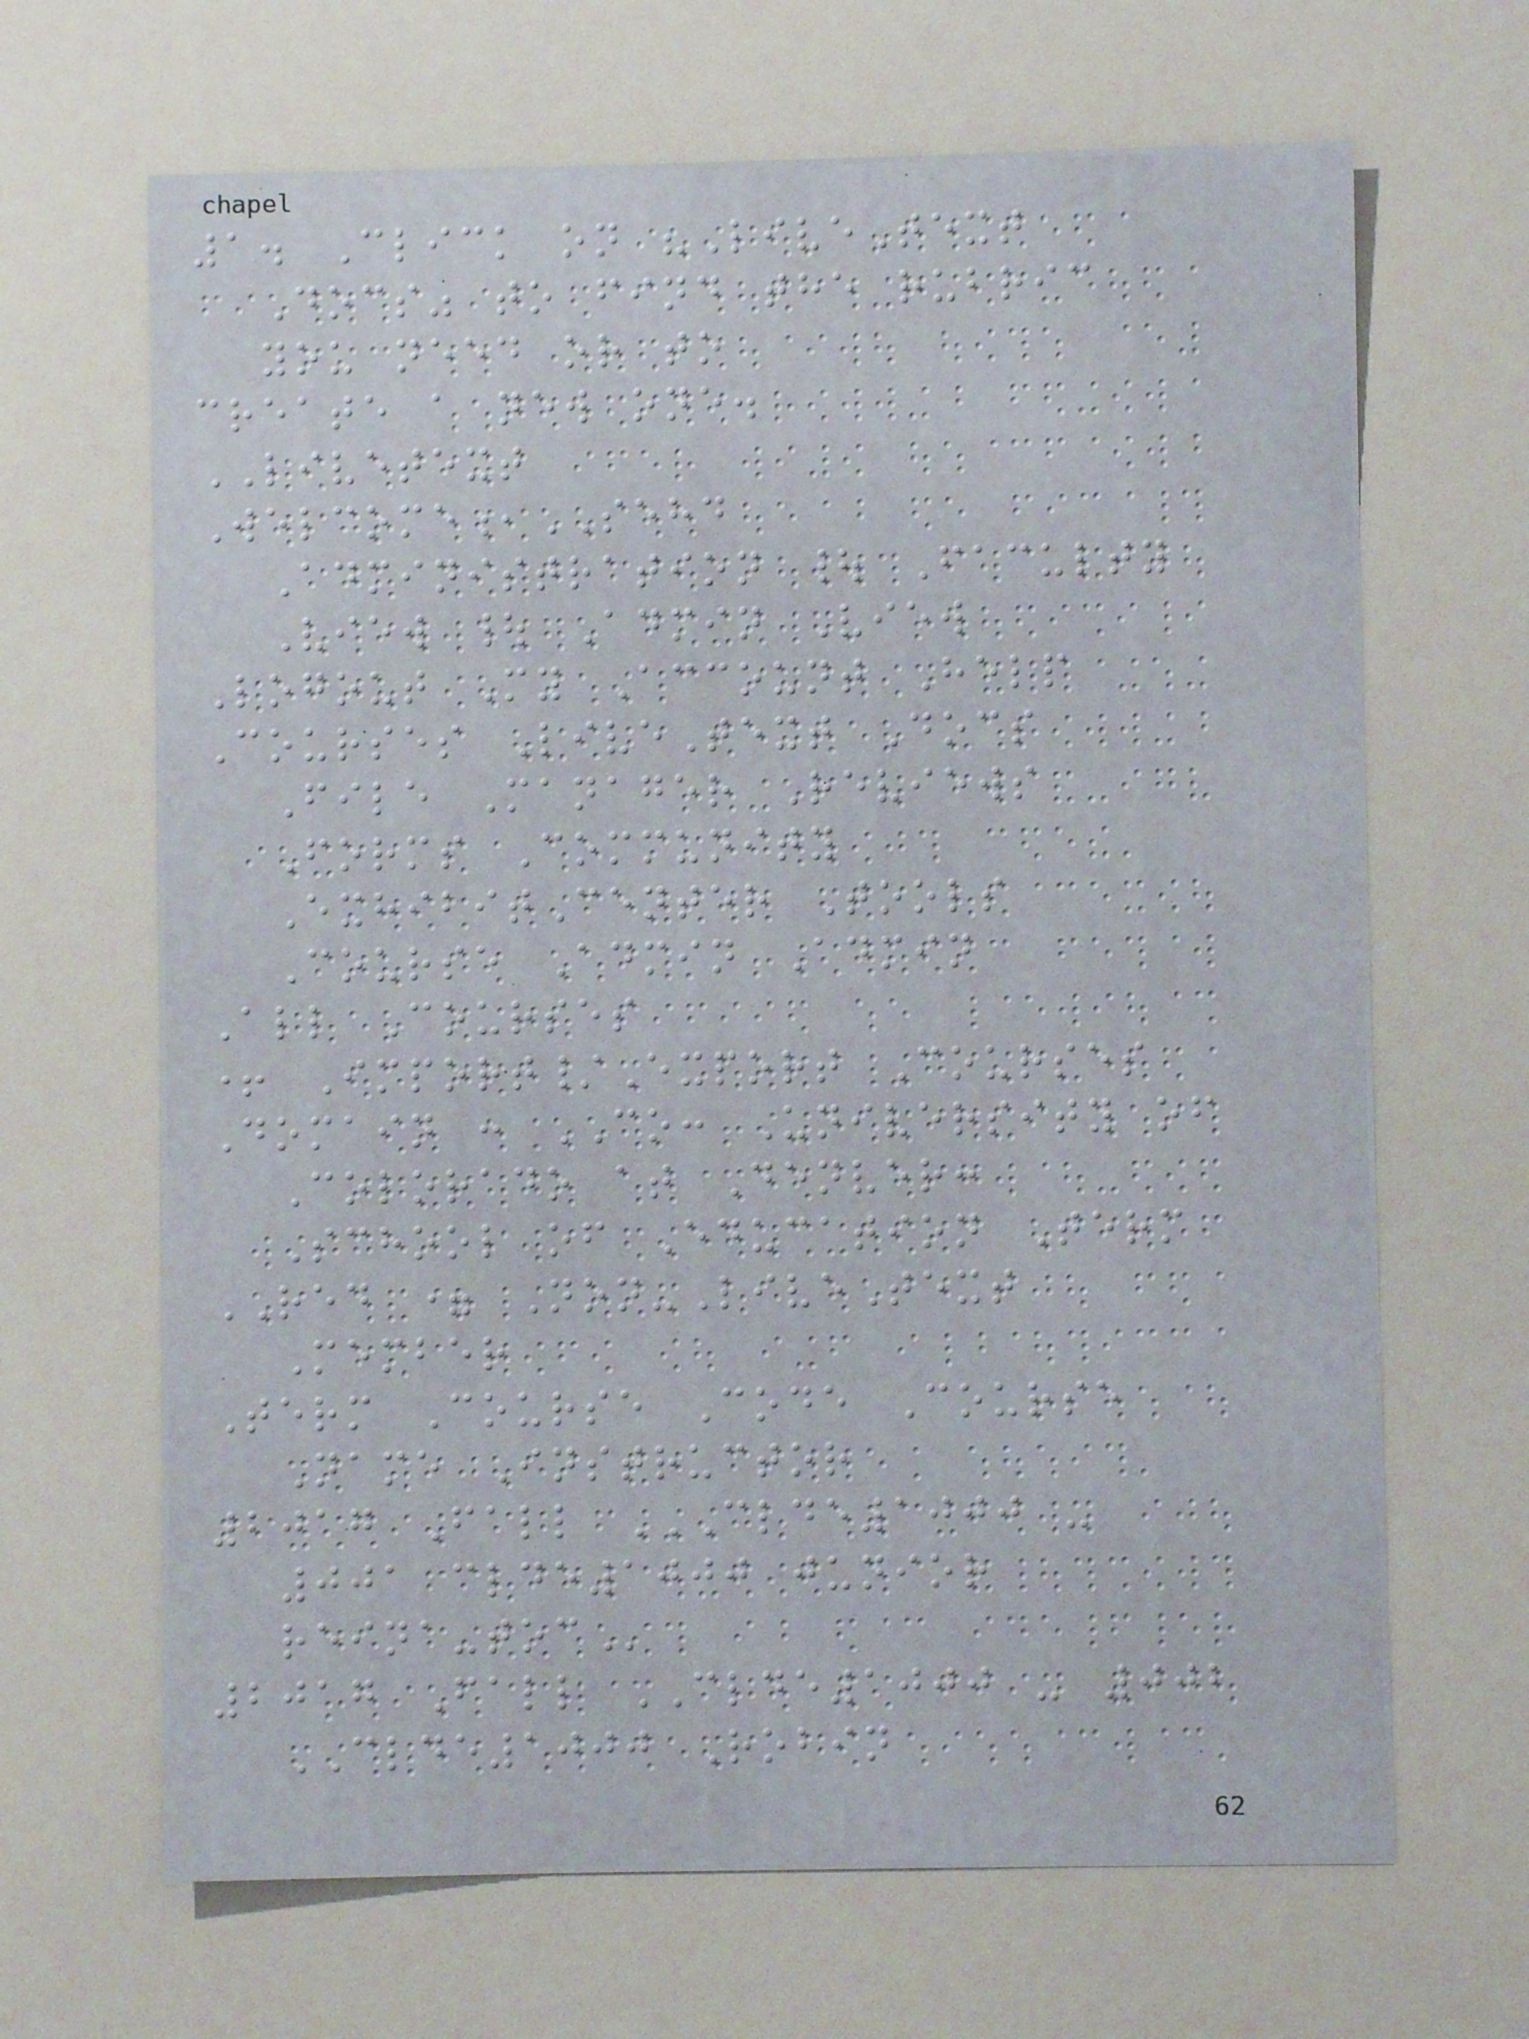1. Click on "LiveText
Docs" to find the rubric
you need or to
create a new one.
LIVETEXT
Welcome,SEHD
Administration | Faculty
View | Admin View
Logout My Account Help
Courses LiveText Docs
File Manager Reviews
Forms Community
ExhibitCenter Tools
Course Admin Admin
All Courses
+ Import/Export Courses
Domain : CO: University of
Colorado at Denver:
School of Education Term
RED = Non-LiveText
Member
Term Course Code Course
Name Instructor
2017 Fall CLDE1000 -
001 CLDE1000 JUNIOR
REINA-TOC
2017 Fall CLDE1000 - 002
CLDE1000 Robin
